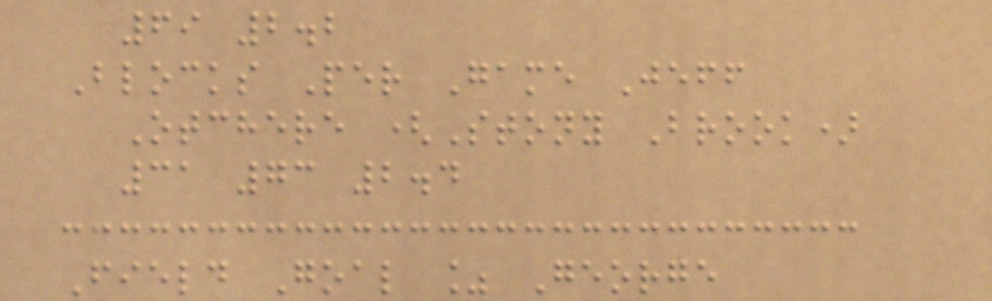69 2.2
Blocks Per Game Jeff
Otchere (Stony Brook)
31 73 2.4
Field Goal % George
